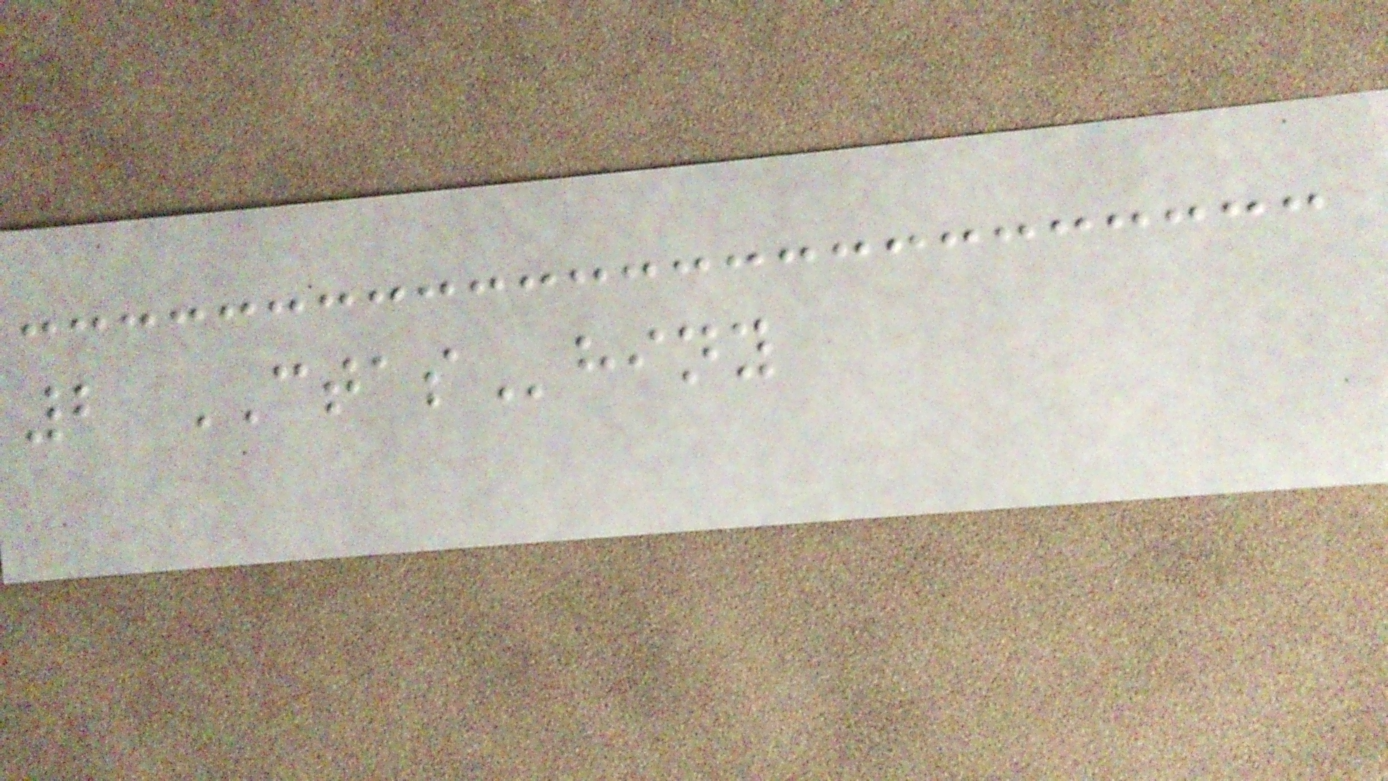2 CTAShiny
